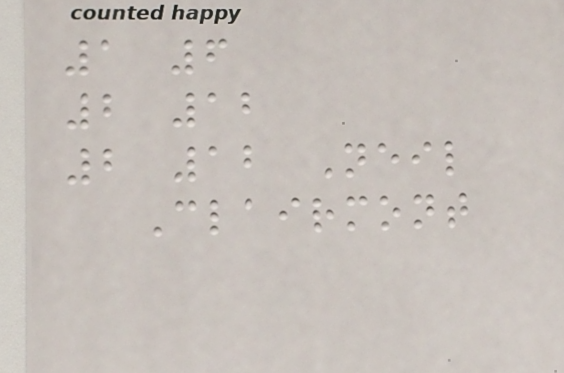1 6
2 12
2 12 Neil
Clairmont
